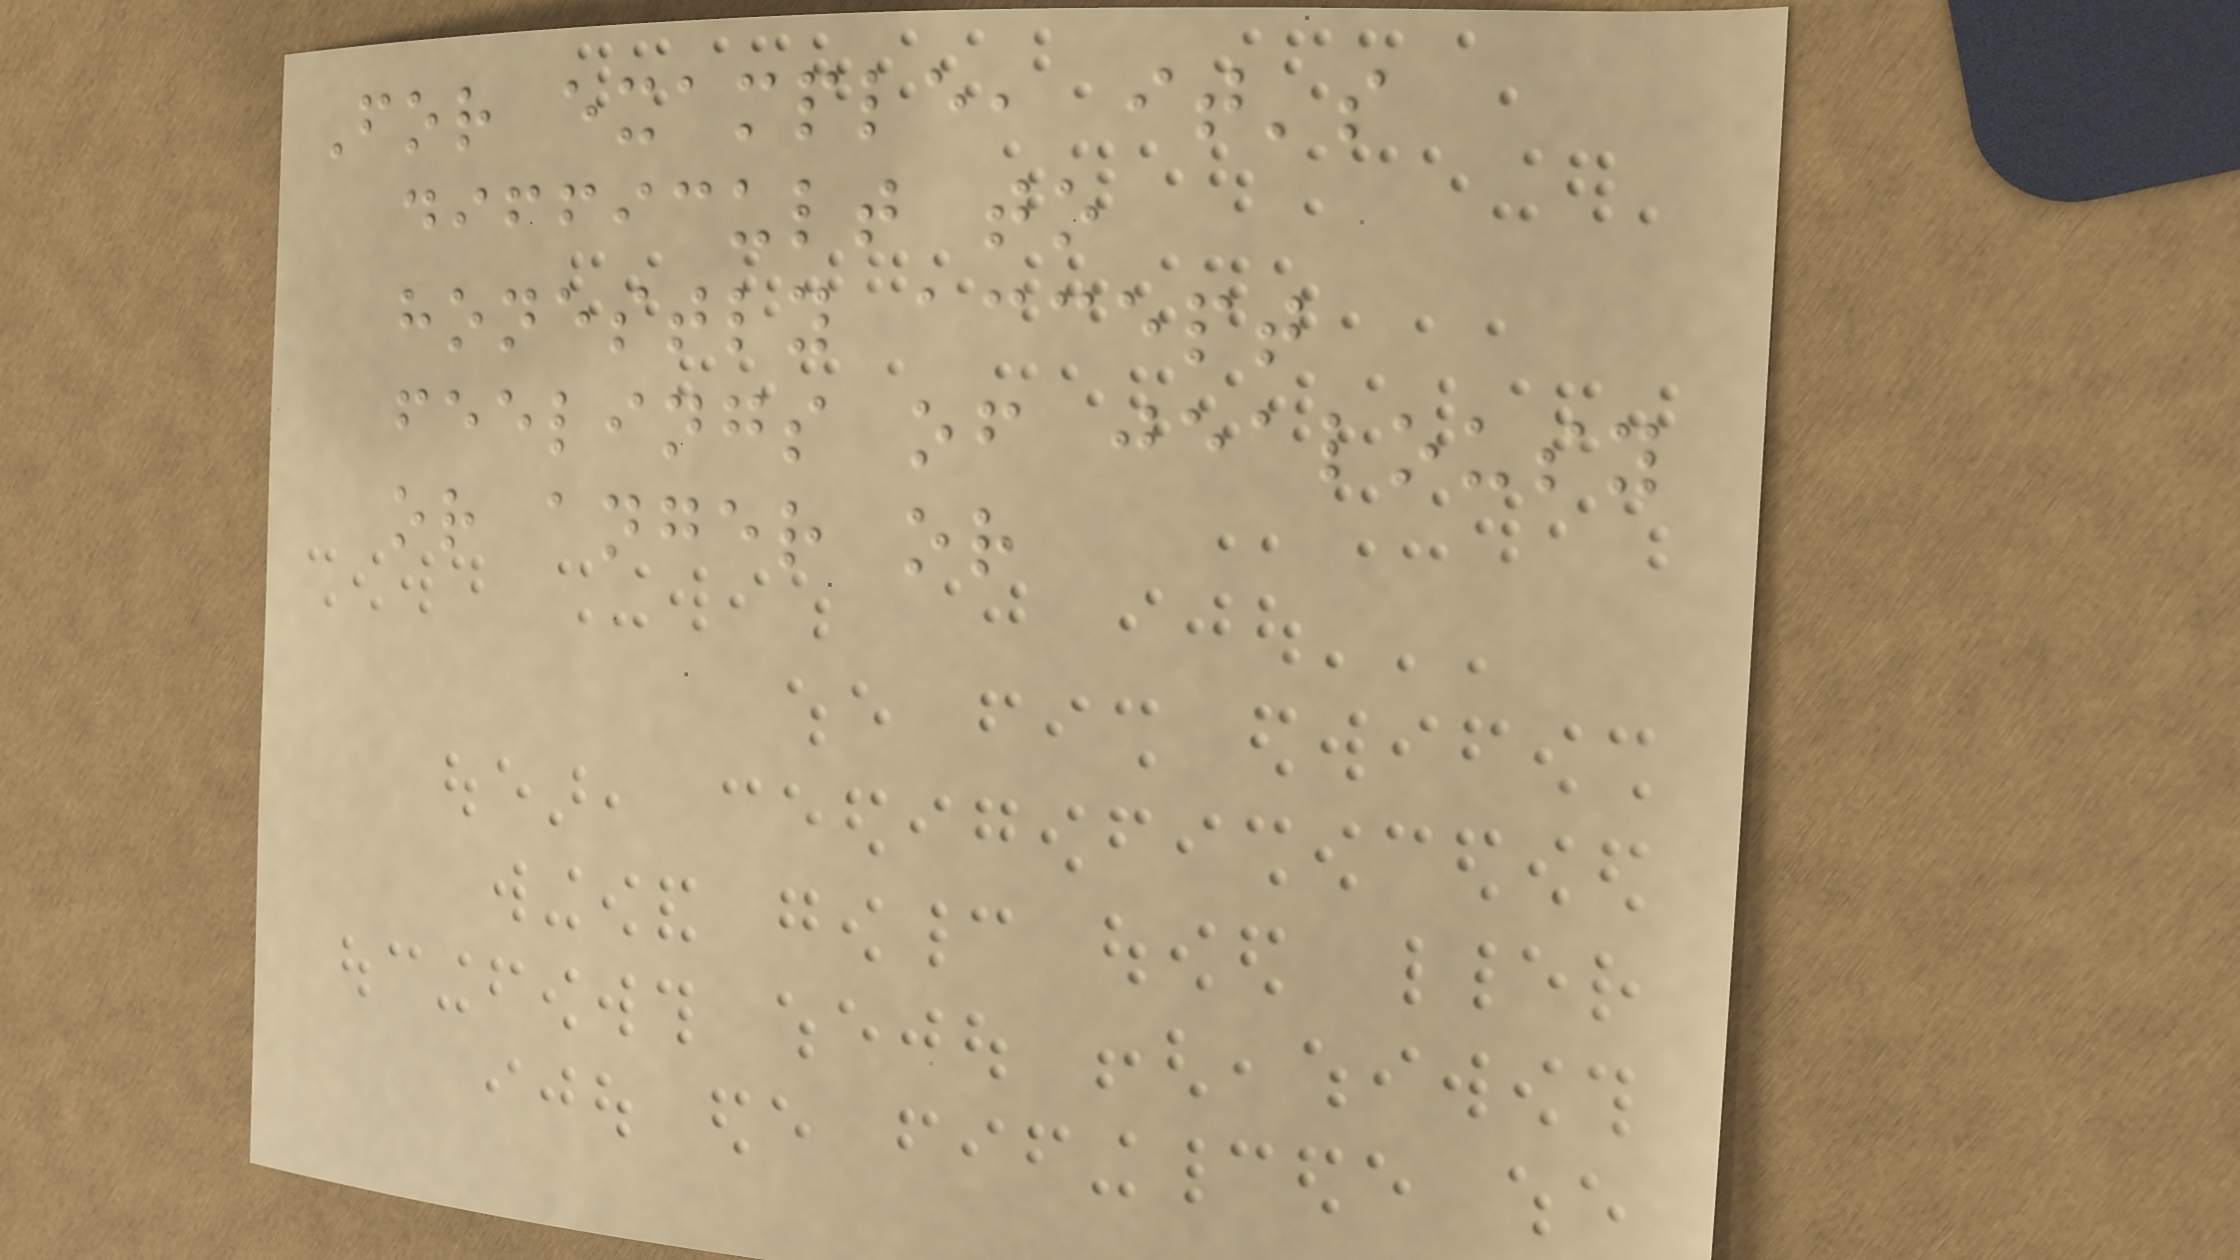For example, it's
difficult to
honestly accept
feelings of jealousy
or anger or
